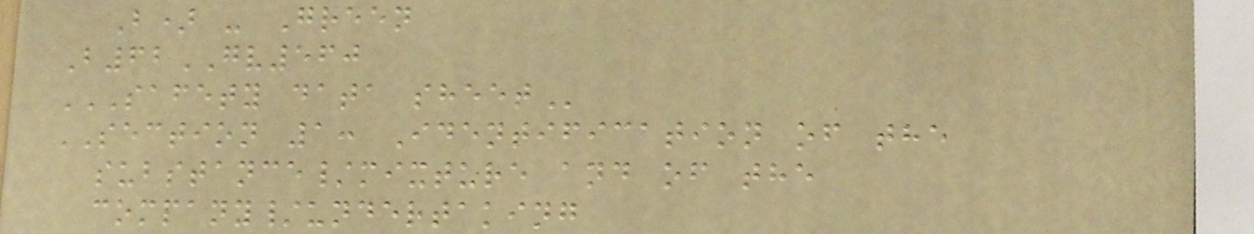B) - Green
B62GV560
SAFETY DATA SHEET
SECTION 1: Identification of the
substance/mixture and of the
company/undertaking
